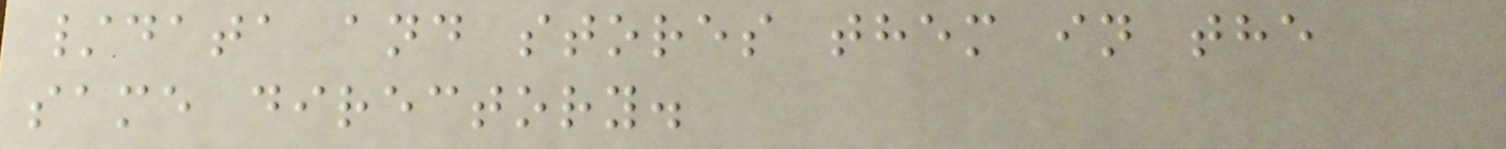/data and stores them in the
same directory.
